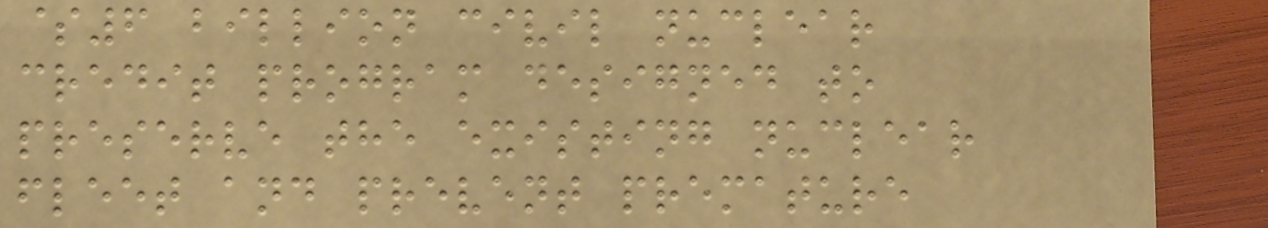$6 billion civil nuclear
credit program designed to
preserve the existing nuclear
fleet and prevent premature
